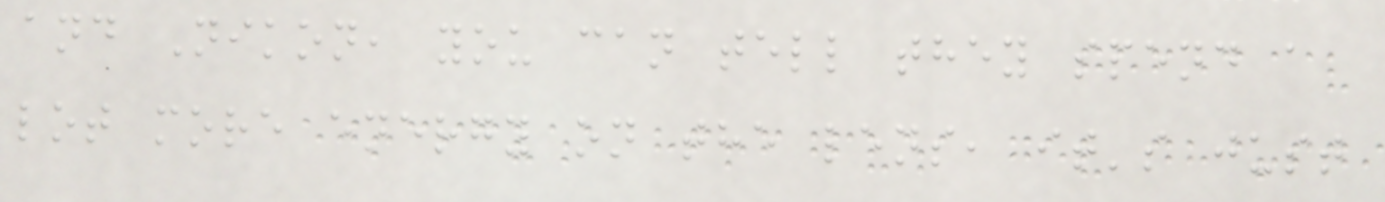and Nikon, you can tell they spend a
lot more energy on the lens, it's just
